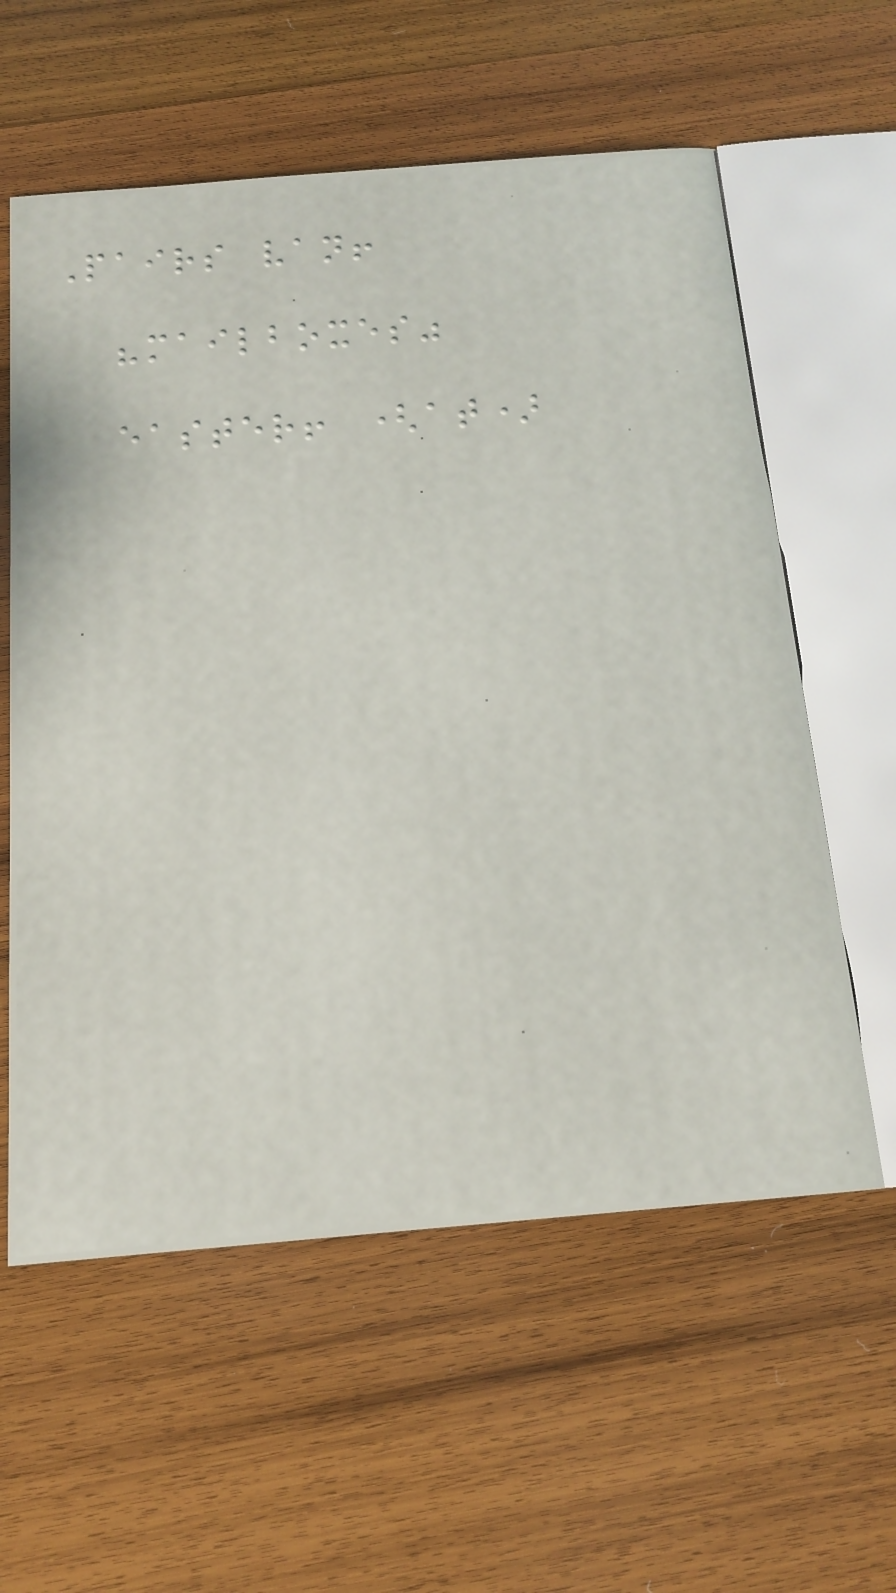Pairs van!
"mailboxes"
easter! (at)
